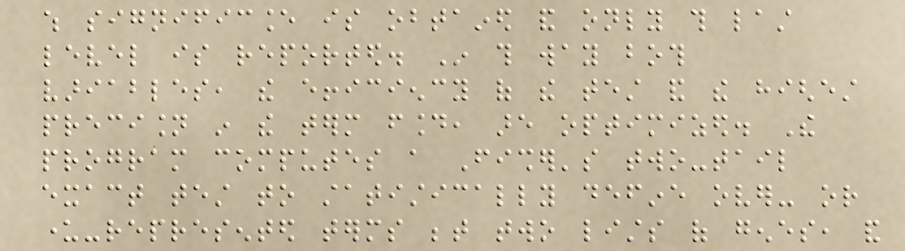which significance is obtained and only this last
level is reported. In this way both
variables, the efficiency of the test and the highest
precision in the term found, are optimized. The
program computes a Fisher's two-tail
exact test to statistically define over- or
under-represented terms between two lists of genes, and
